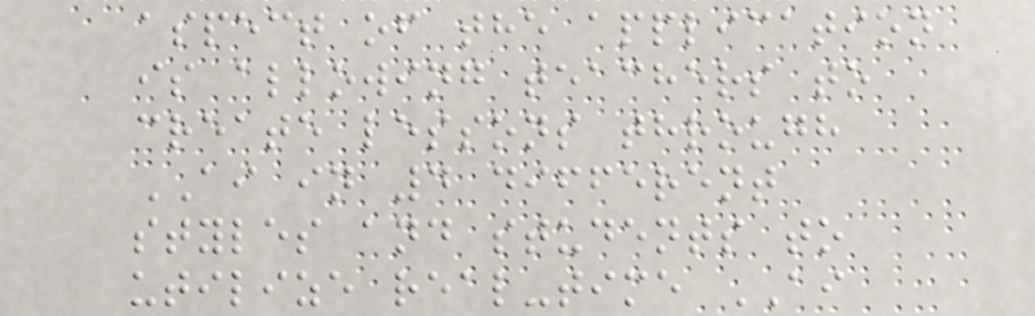aspect of the application
is allowing teachers to
create lessons through
AI in 4 different
styles and students to
utilize real-time AI
